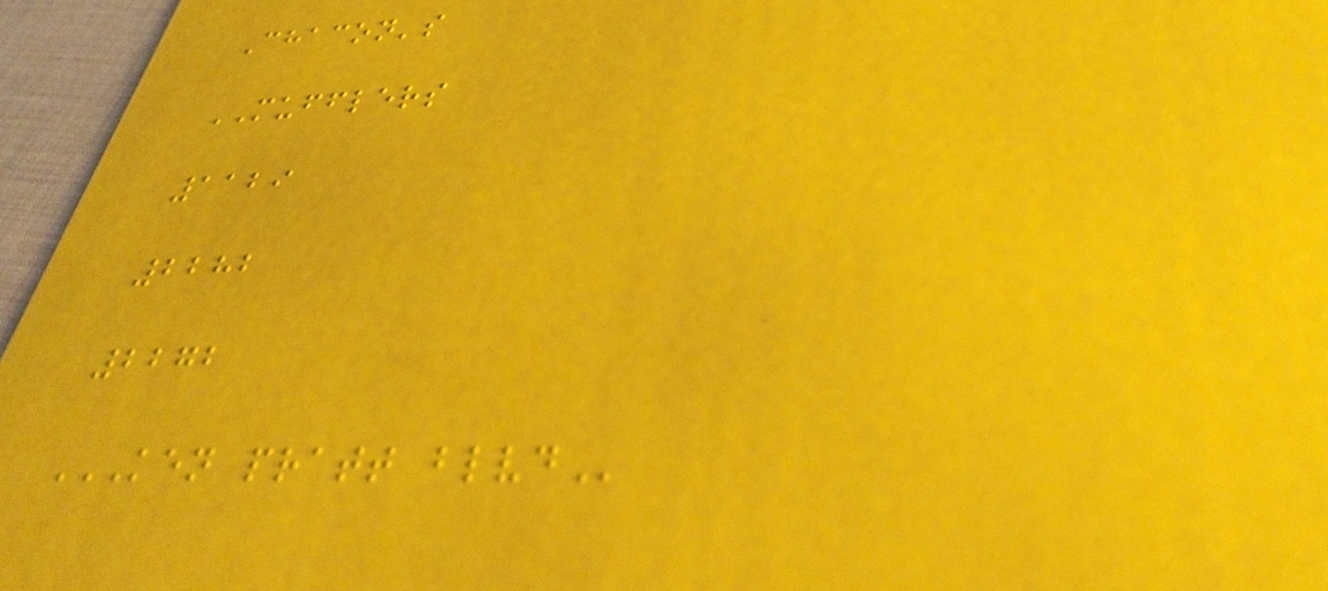Chacon's
MUFFLERS
1129
2282
2272
KEN PRATT BLVD
